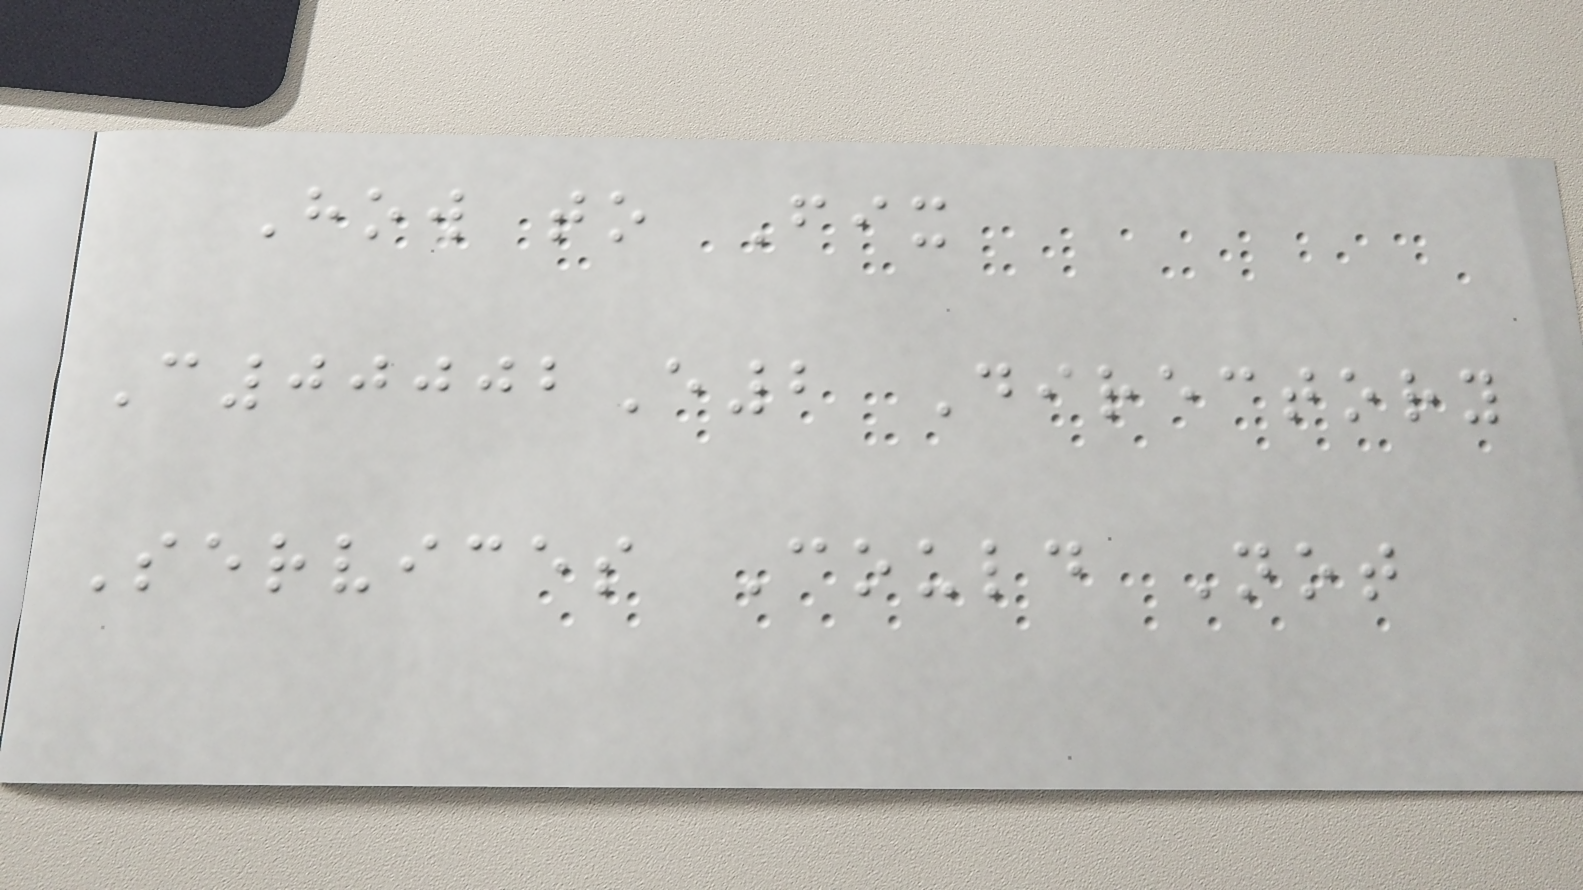How to Fix
C00002E2 Directory
Services Could Not
